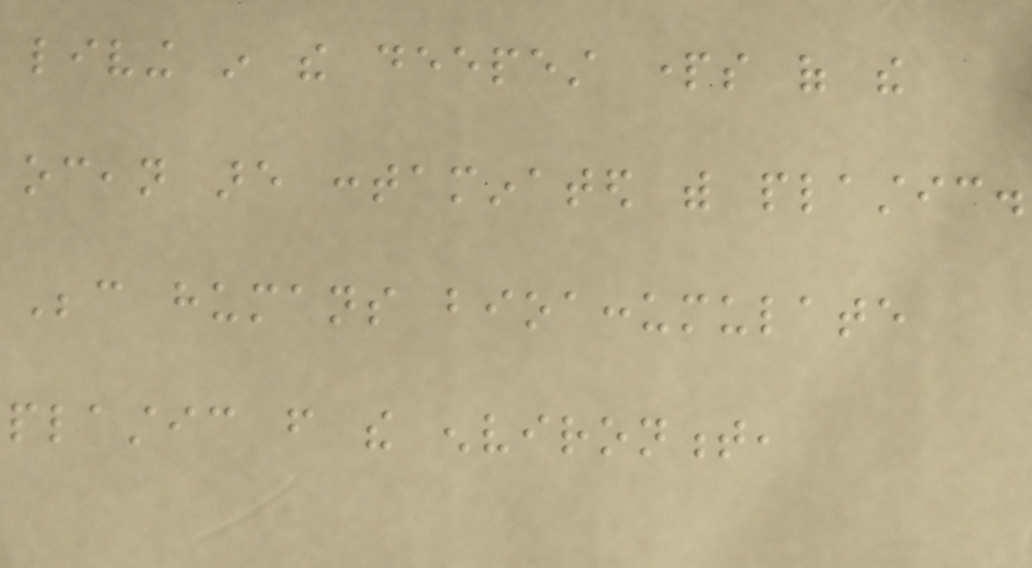living in the deepest parts of the
ocean are contaminated with plastic.
Because humans bioaccumulate
plastic from the environment,
